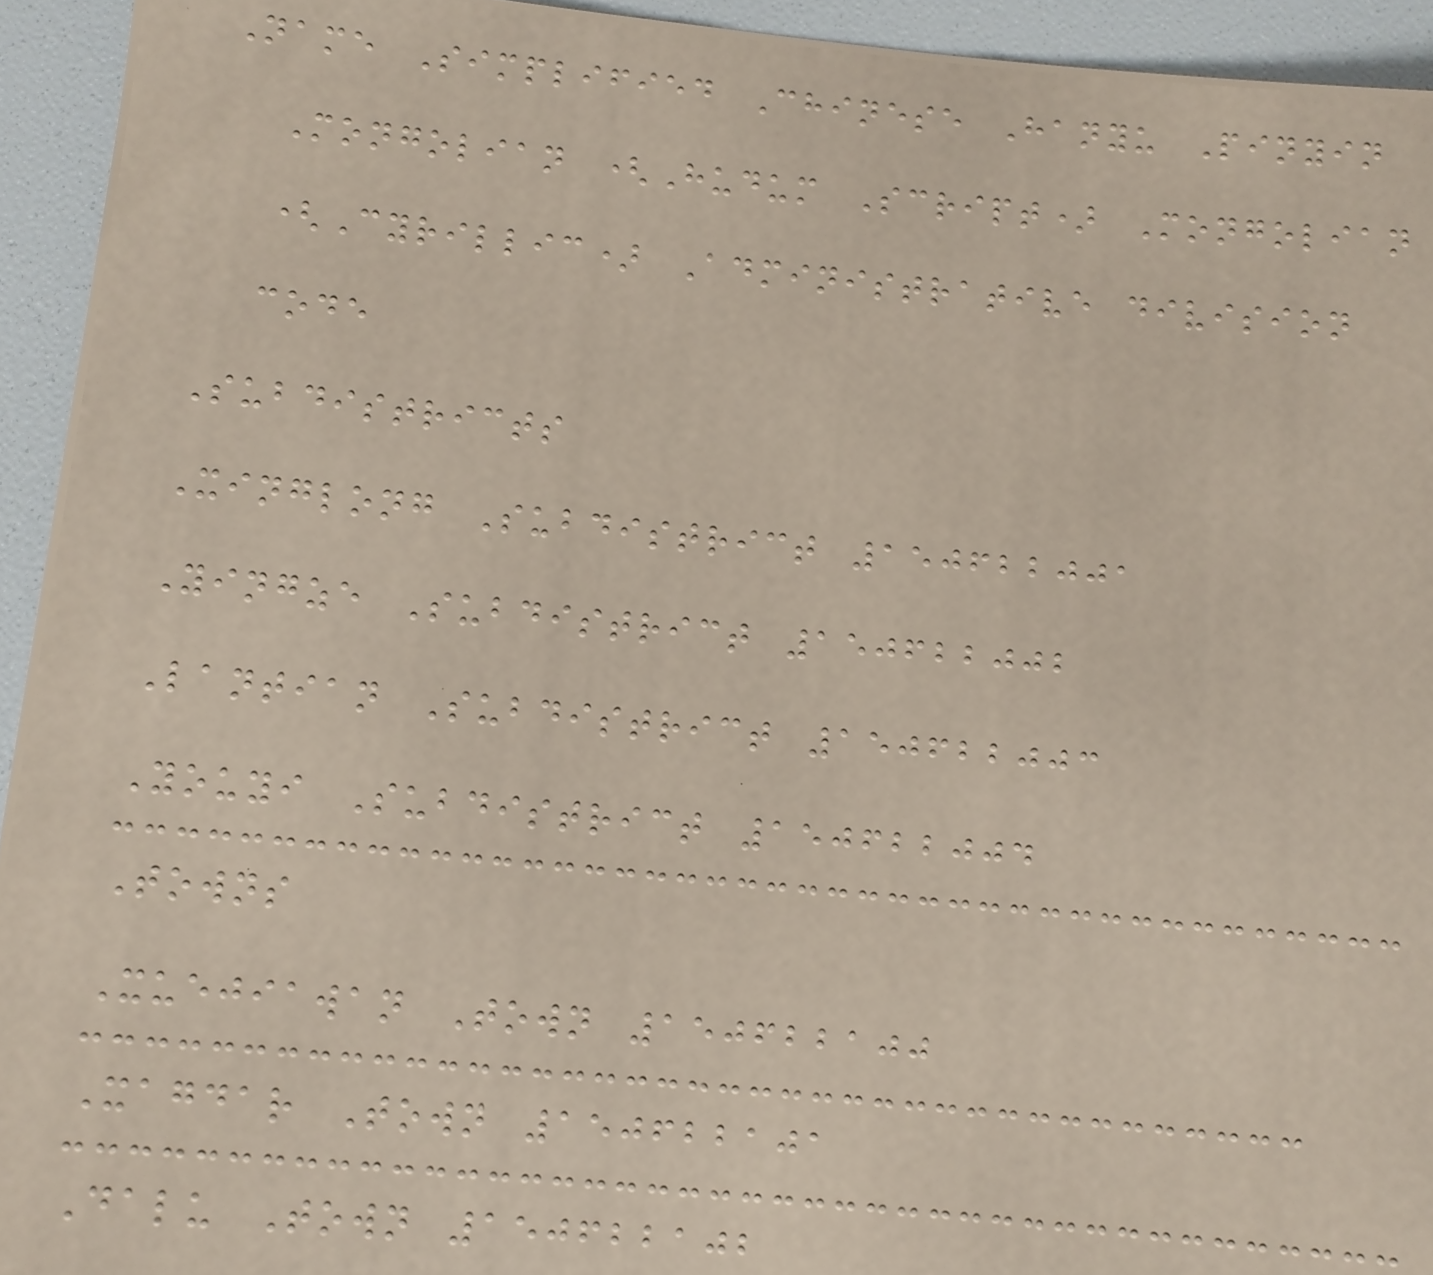Name Simplified Chinese Hanyu Pinyin
Mongolian (Hudum Script) Mongolian
(Cyrillic) Administrative division
code
Subdistricts
Xinglong Subdistrict 150622001
Yingze Subdistrict 150622002
Lantian Subdistrict 150622003
Youyi Subdistrict 150622004
Towns
Xuejiawan Town 150622100
Xagdar Town 150622101
Dalu Town 150622102
